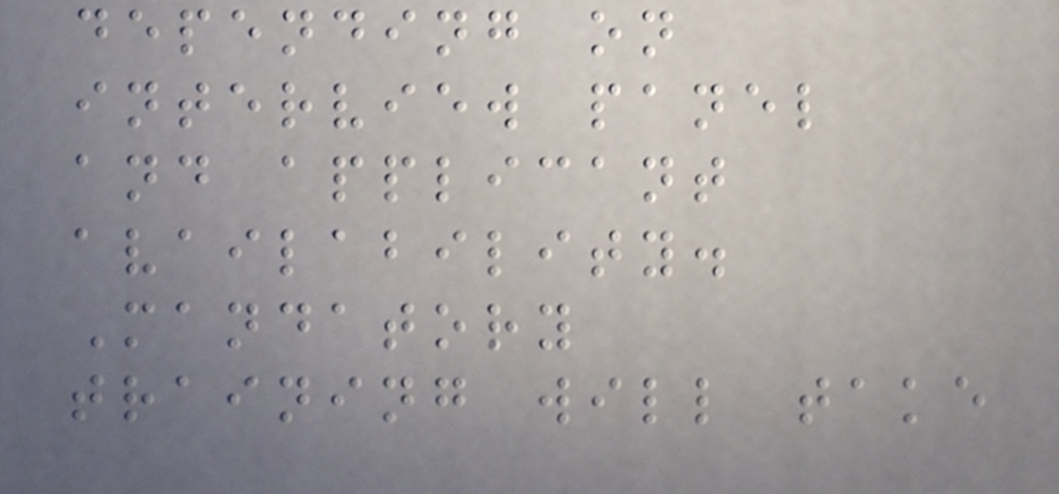depending on
interview panel
and applicant
availability.
Mandatory
training will take
